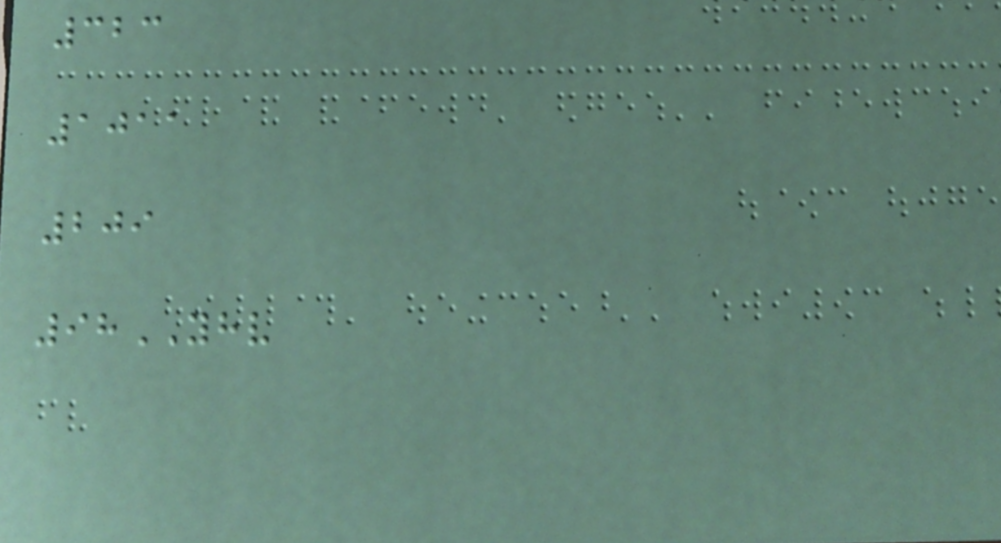323
1011
209
98YHV
